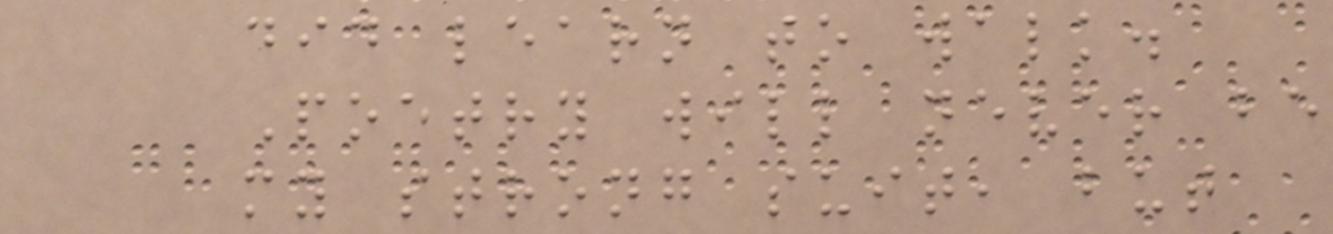did learn to walk.
Poetry will never be
my strong suit, but
